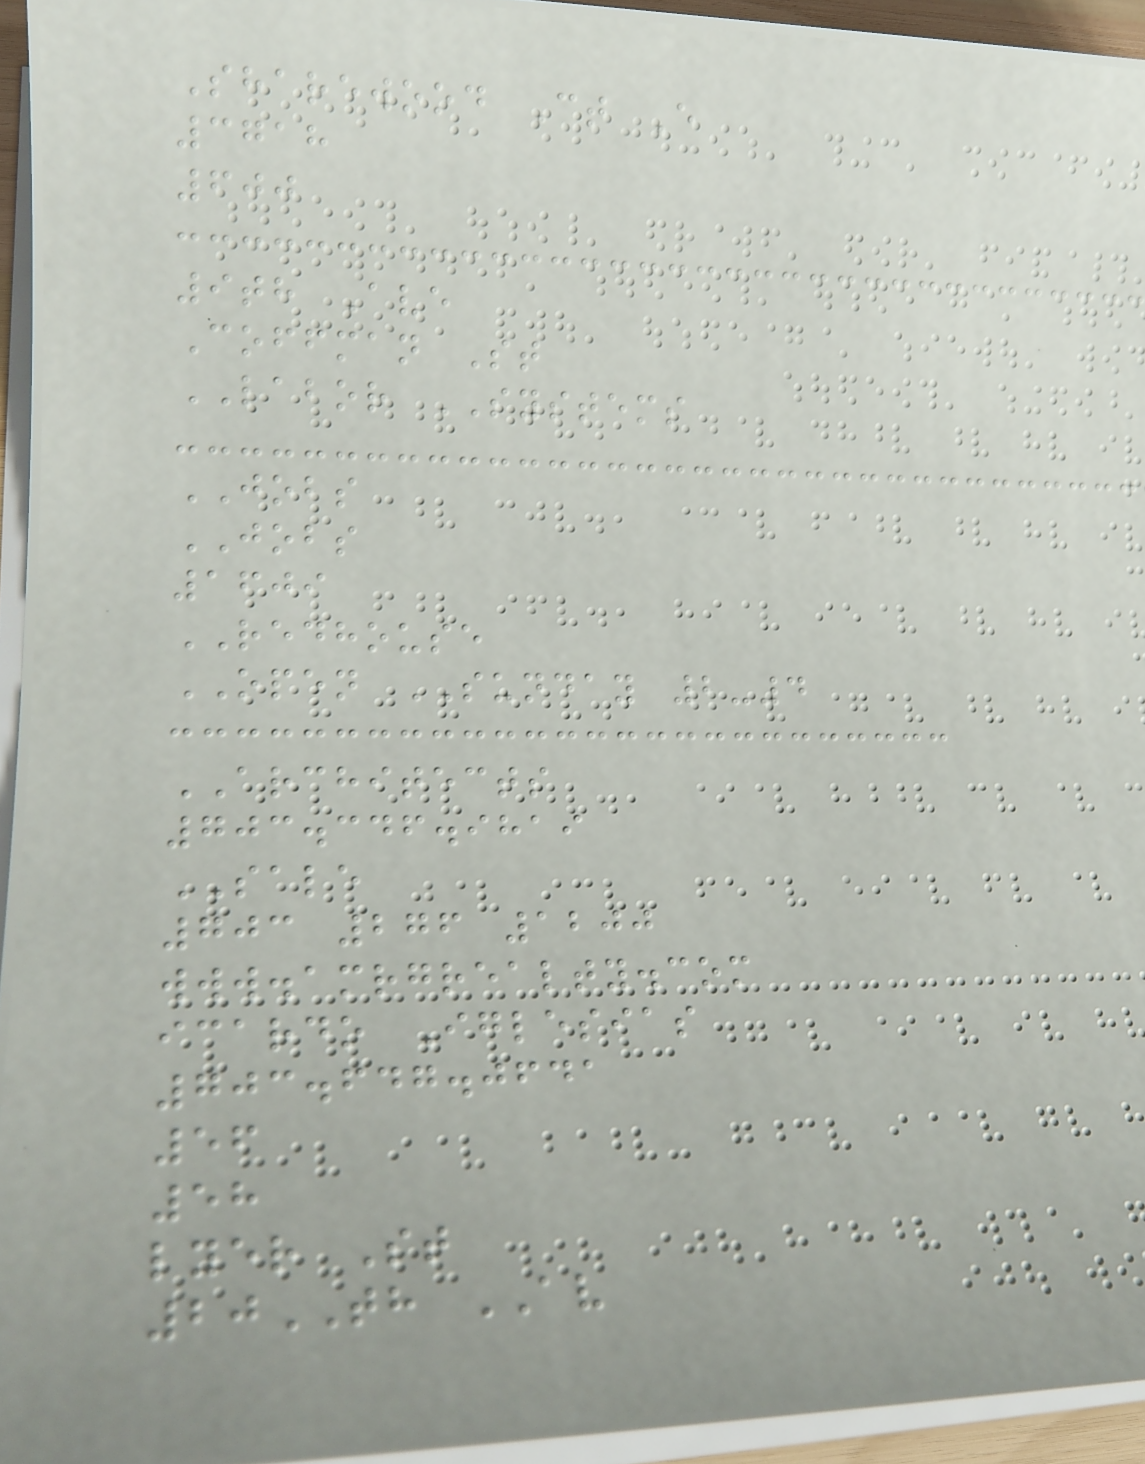Sharewood Ct E
3718
600
9th Ave
Coffman St
LABOR SYSTEMS
JOBS
JOBS
1609
REDHOUSE
OPEN SUNDAY 2-4
ARCHITECTS
703.346.9819
SALE
703 276 1200
www.amrgrealty.com
icardo Iglesias
703.647.0641
56
58
lyer St
20TH AV
